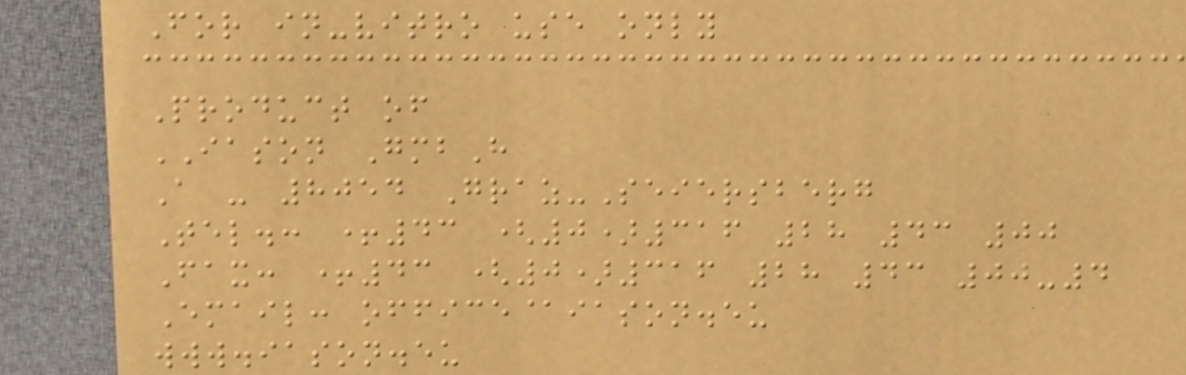For in-vitro use only
Product of
IASON GmbH
A - 8054 Graz-Seiersberg
Tel.: +43 (0)316 28 43 00
Fax: +43 (0)316 28 43 00-4
Email: office@iason.eu
www.iason.eu
